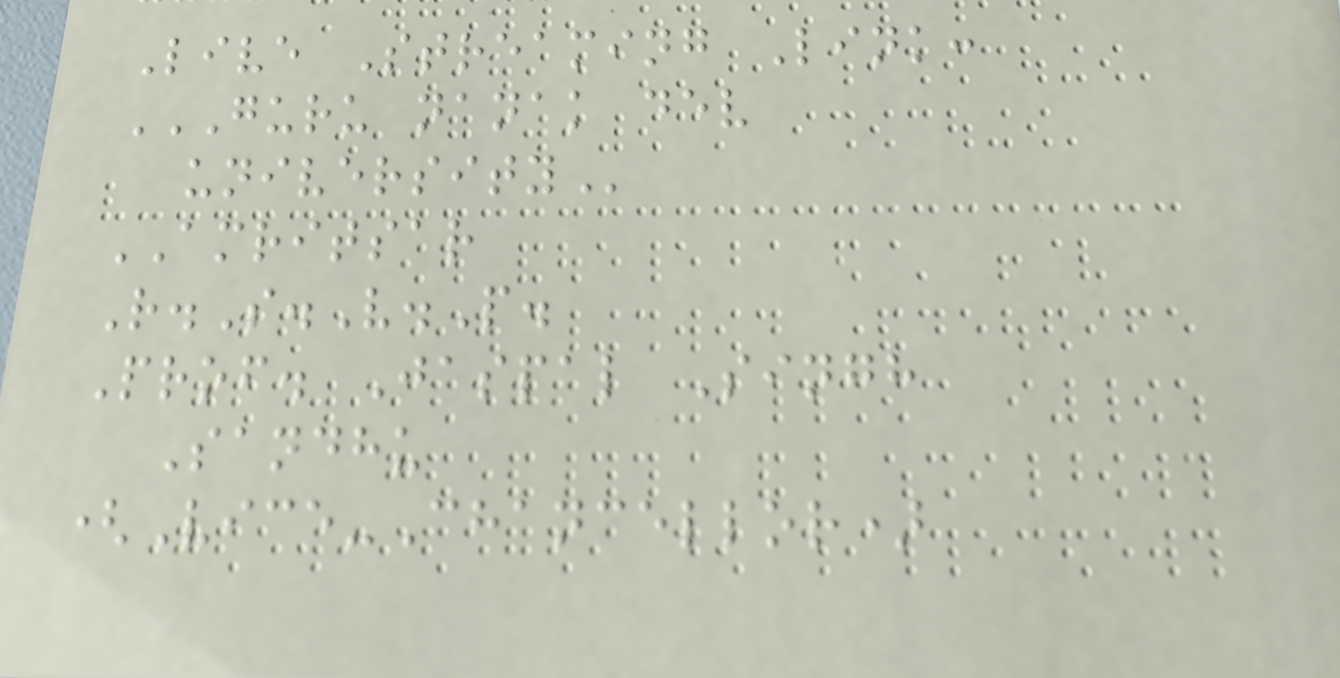Live Streaming Link:
GURU NANAK DEV
UNIVERSITY
AMRITSAR
R.S.V.P.
Prof. Jaspal Singh
Sandhu
(Vice-Chancellor)
